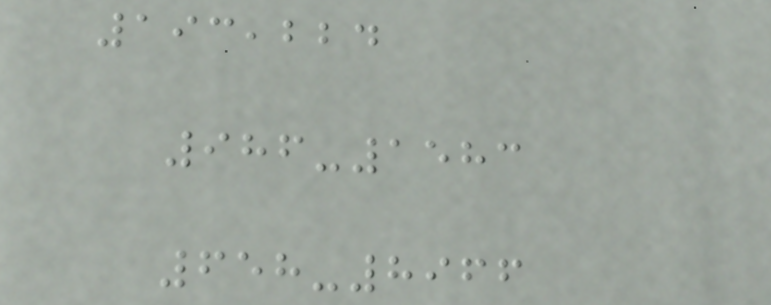193,224
986-1583
658-8966
